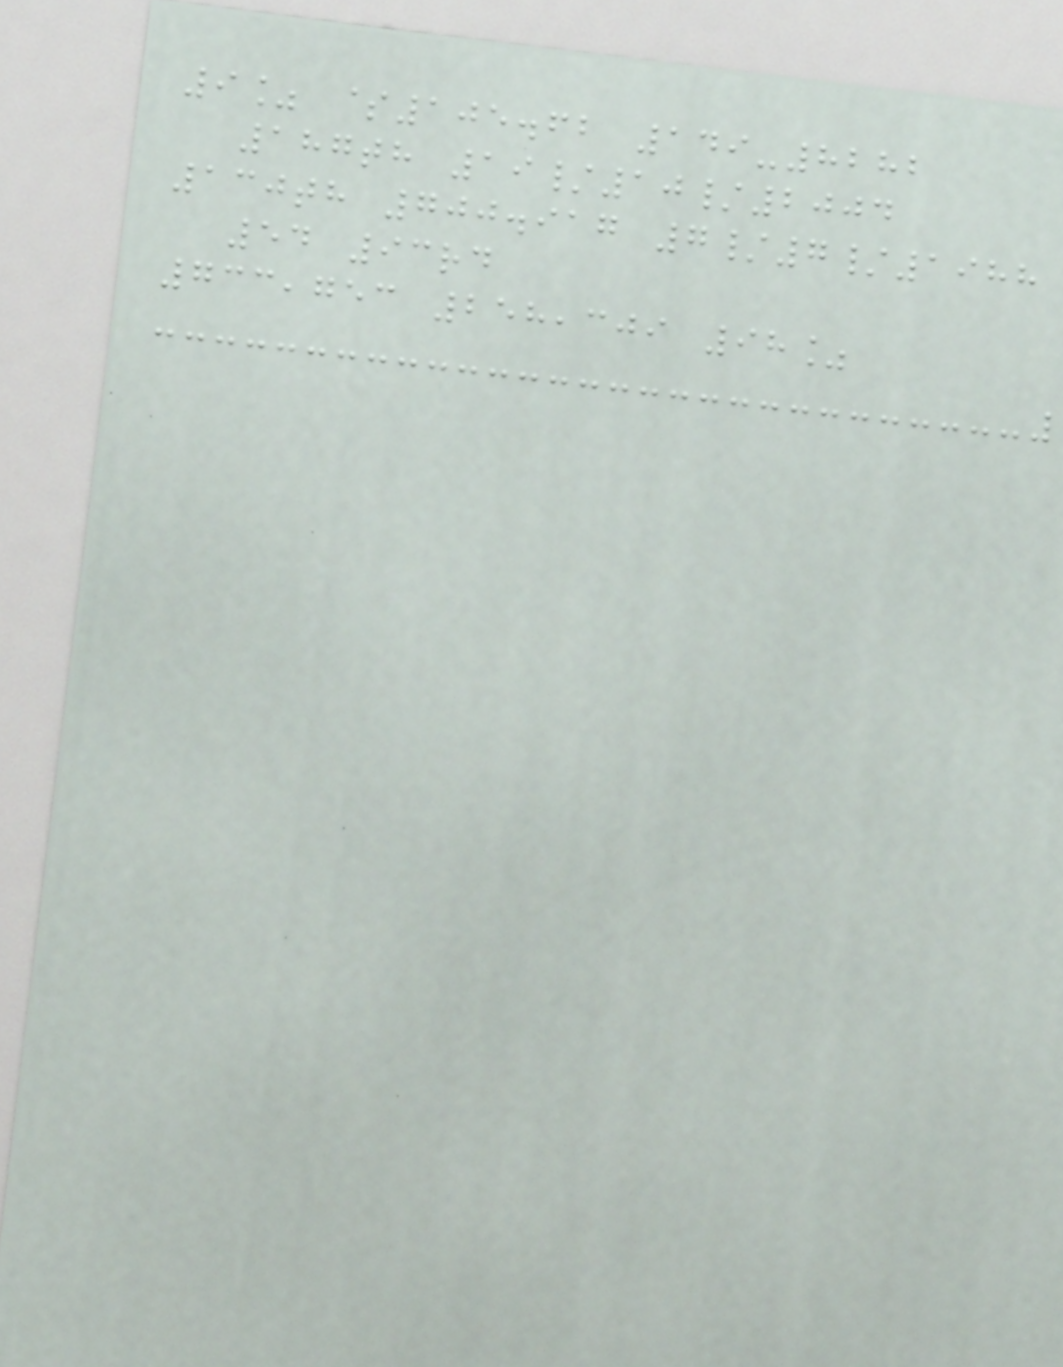9% $105.62 149-8282
187th 19/10/2004
130th 700.917 7/7/1988
54 93rd
733,753 258,309 98%
